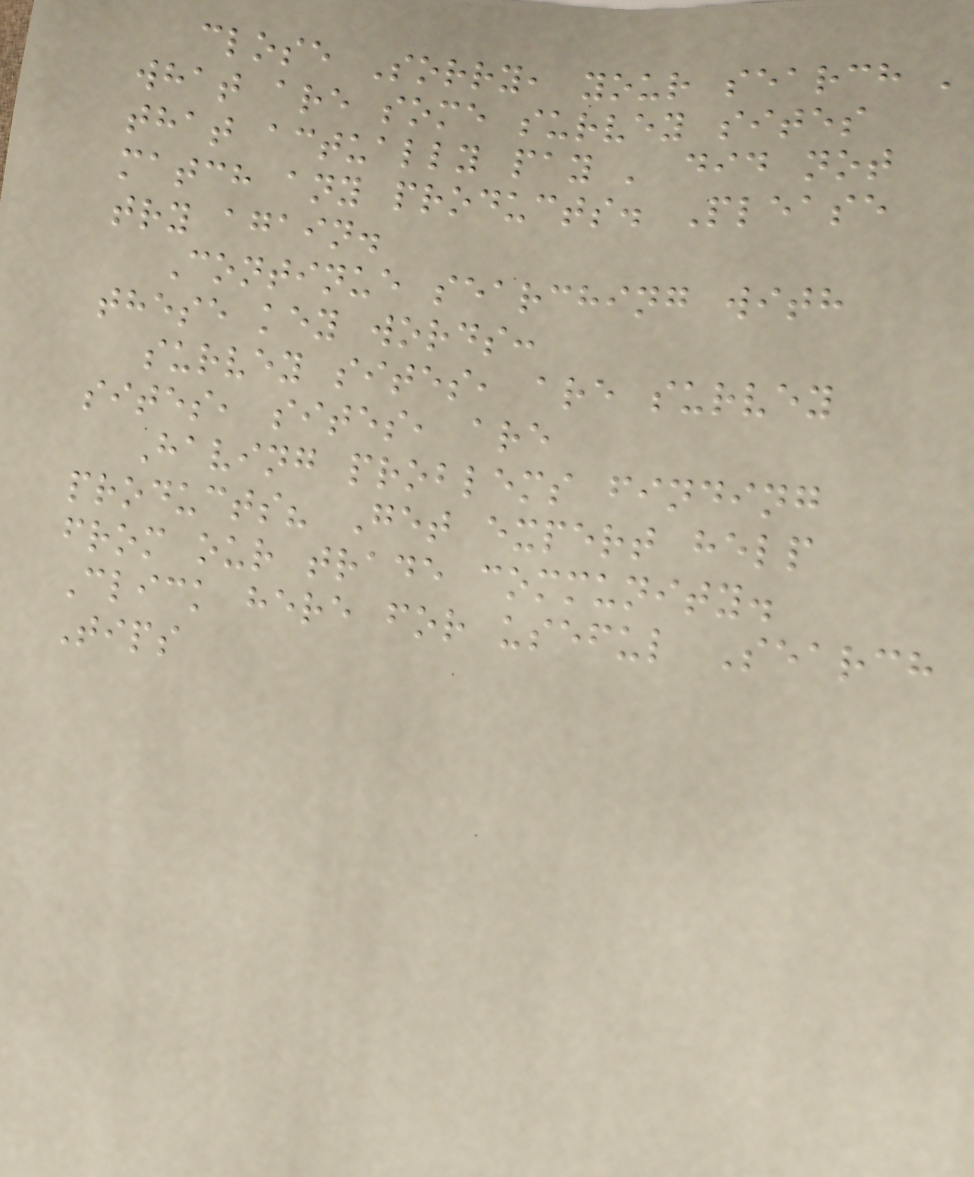close Sorry, your search '
what are some survey sites
that actually pay ' did not
match any products. Please
try again.
Continue searching with
these key words:
survey sites, are survey
sites, sites, are
Having problems finding
products? Get expert help
from our trade community.
Click here for useful Search
Tips
